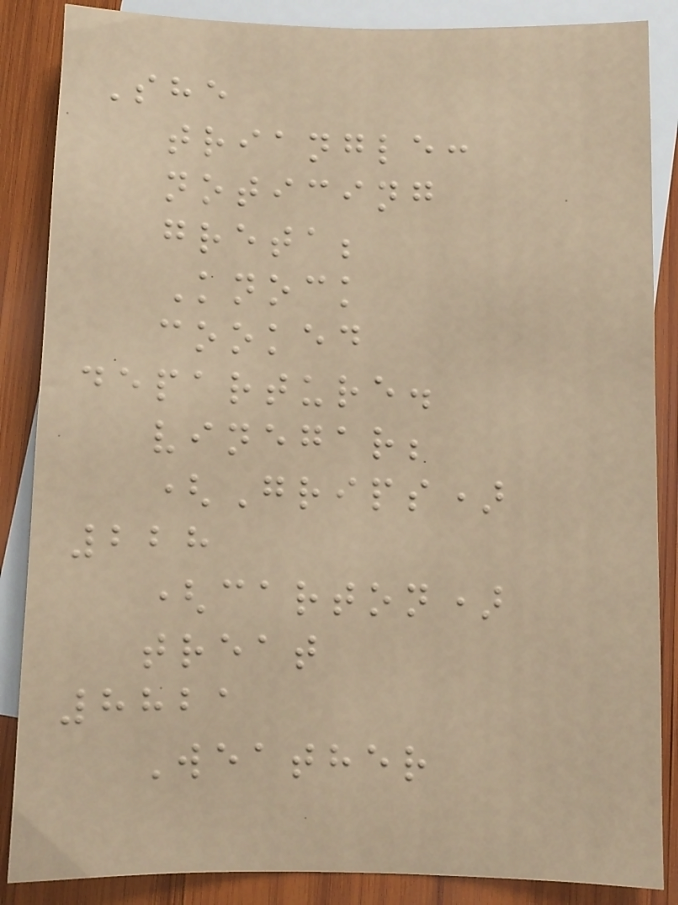She
triangle:
noticing
greta;
Knock
cooked
departure.
vinegar;
(Grips)
228
(carton)
treat
8821
Weather
